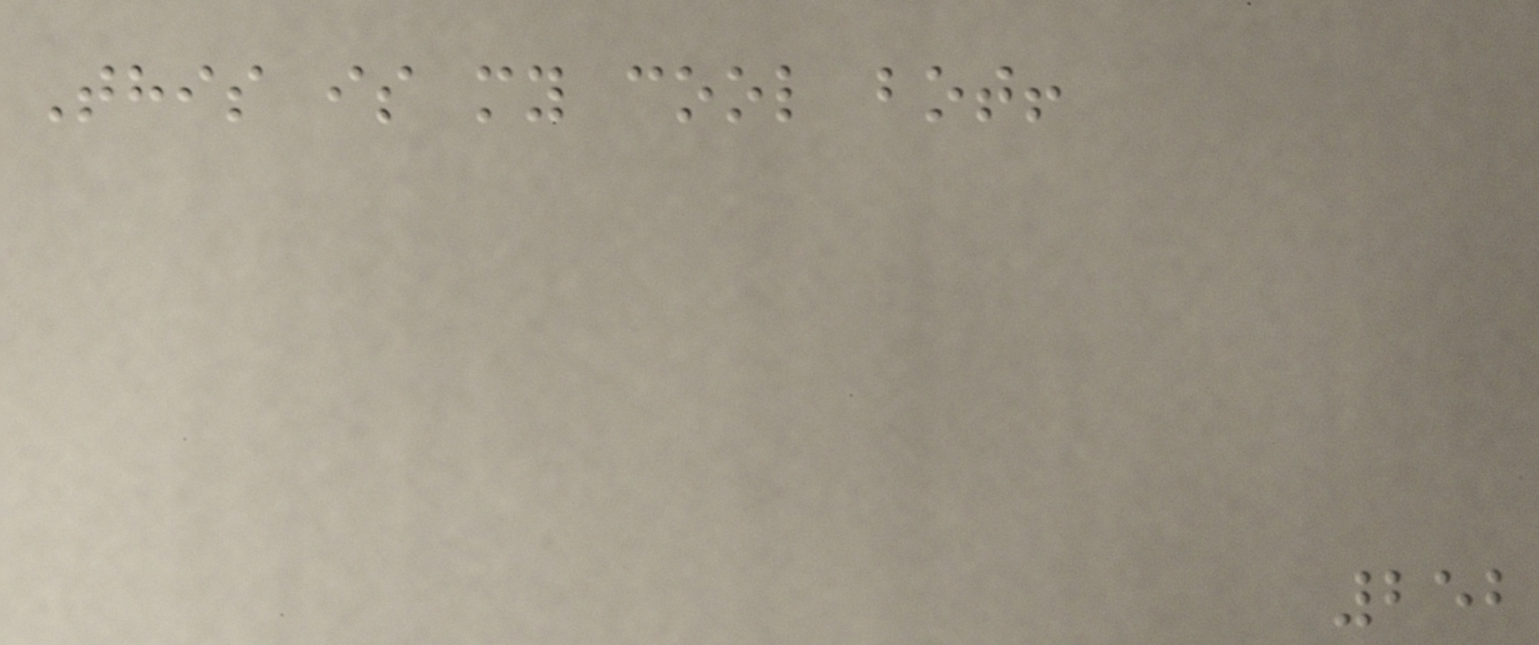This is my cool bot!
252
